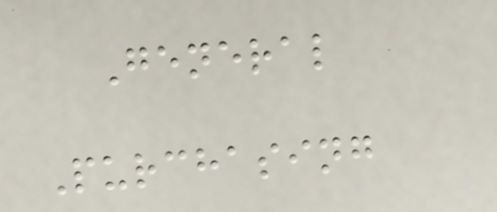General
Purchasing
